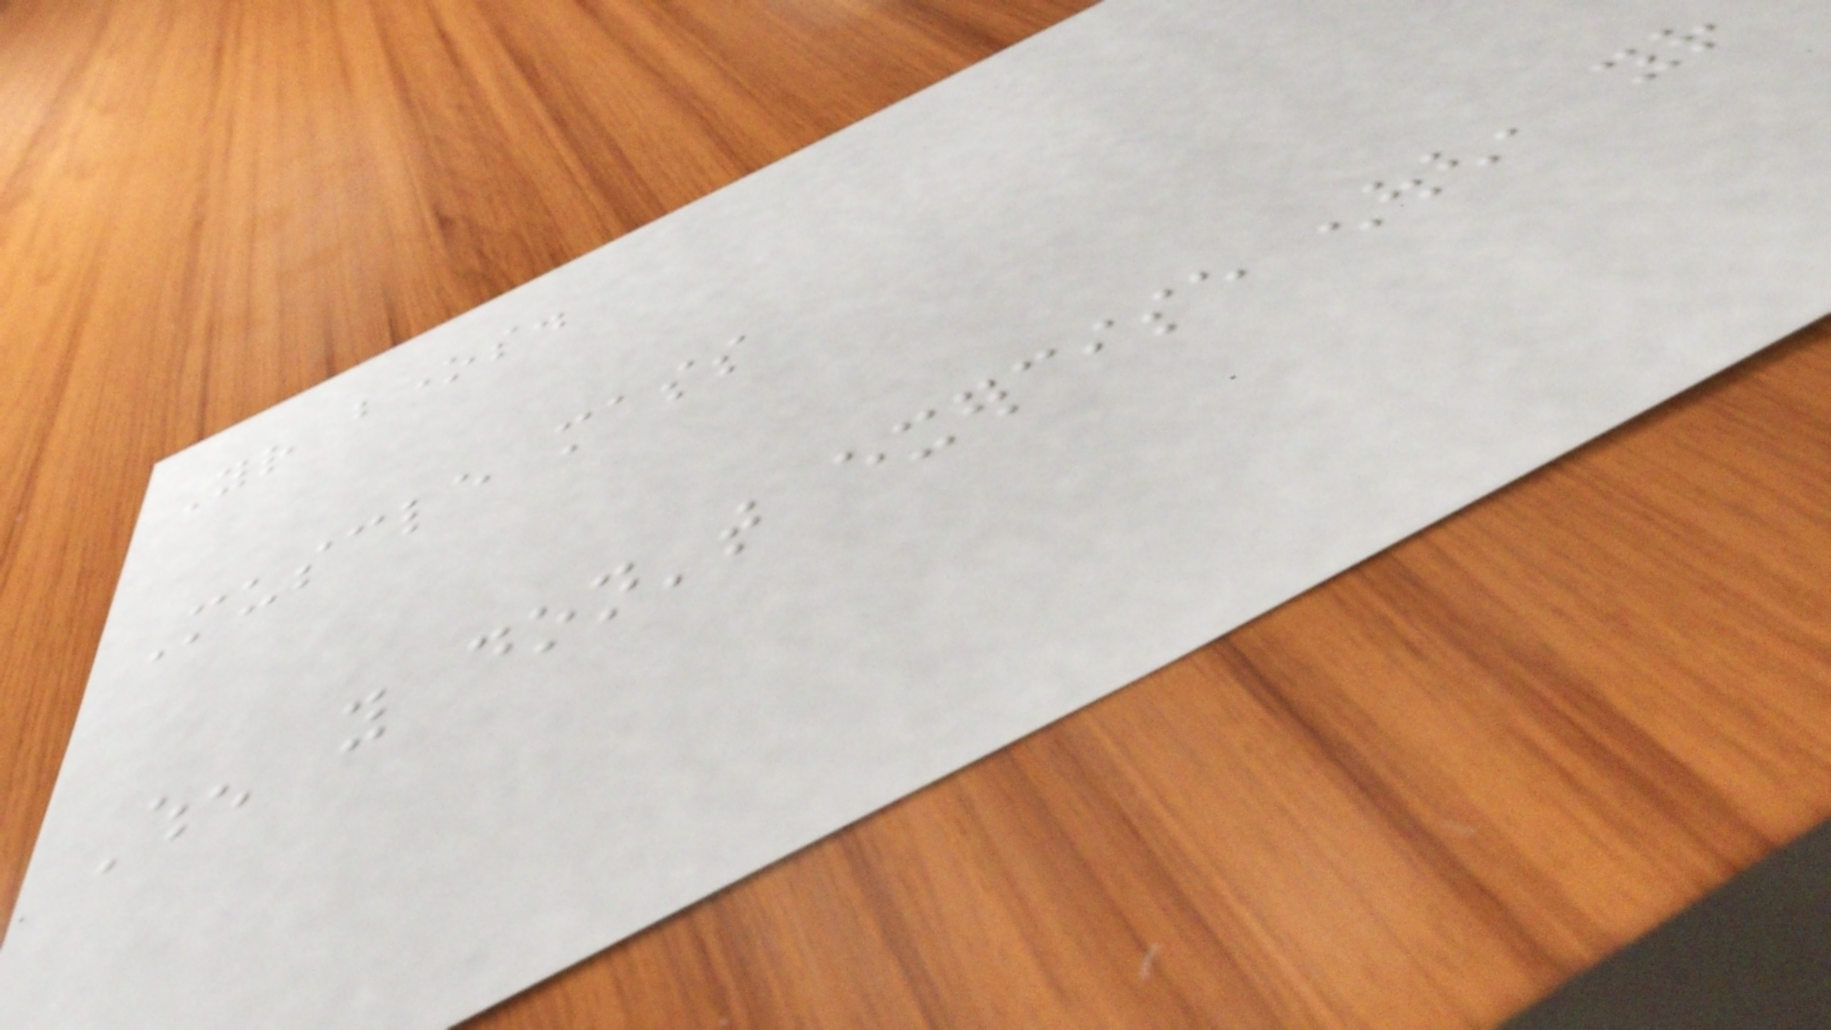Your bones.
Muscle mass
When you don't exercise enough, your
